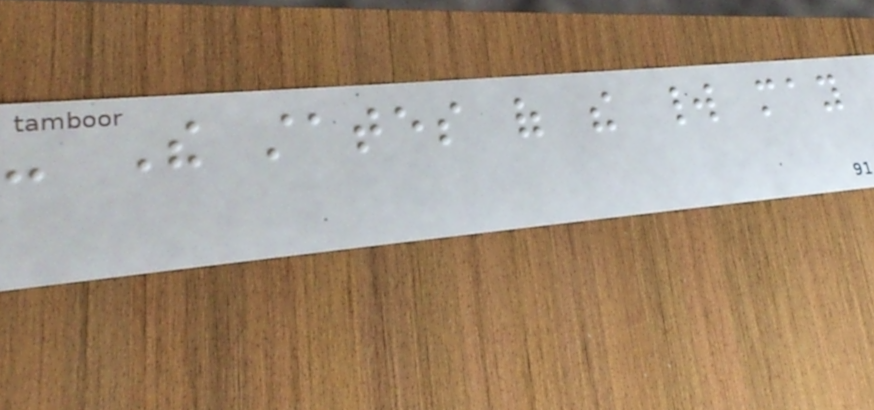- The states of the world may
